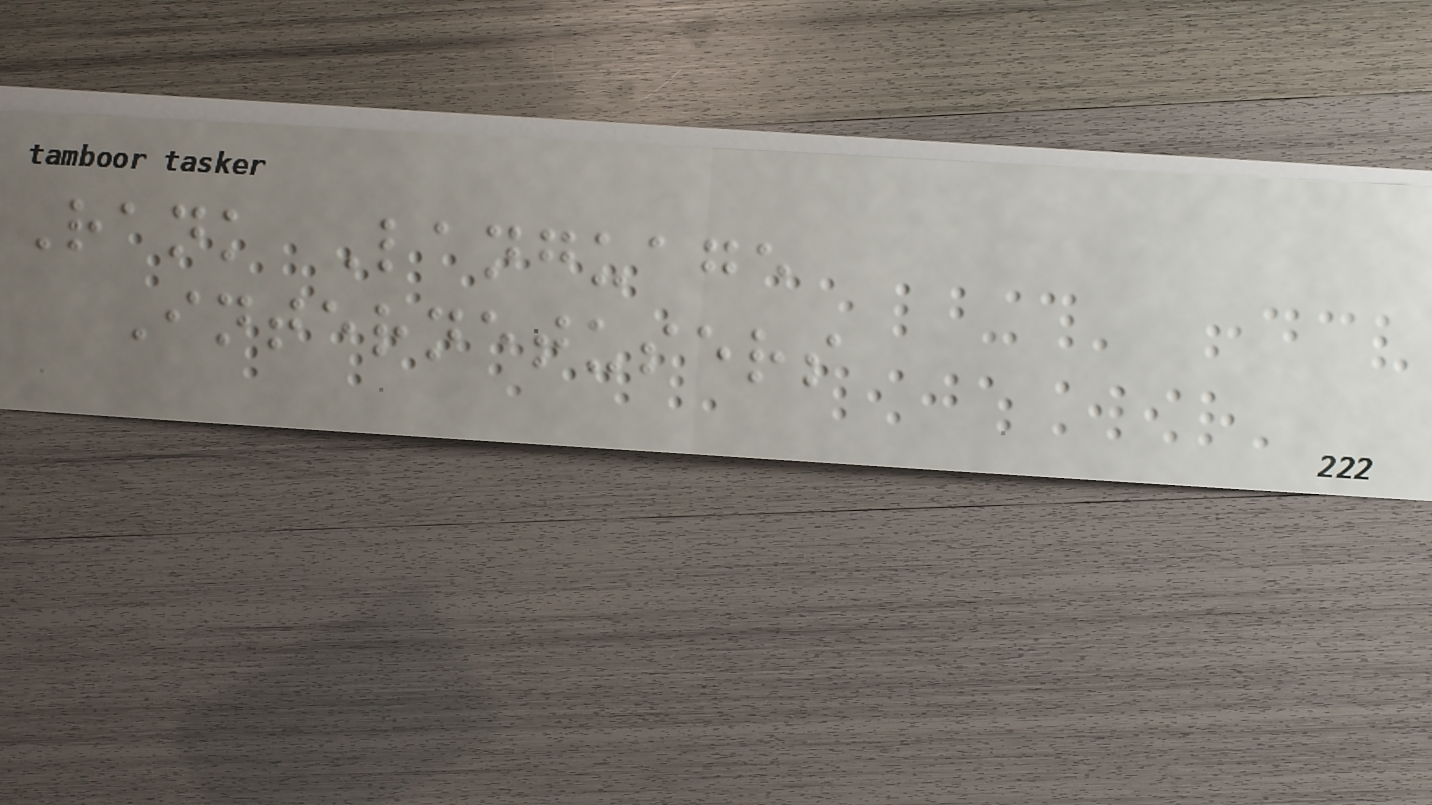Rank Language
Internetusers
